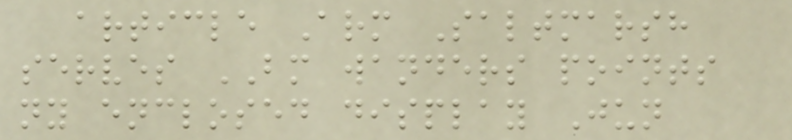article Arm Saltmarsh
serves BM wanders points
ny enclosed display Jun
